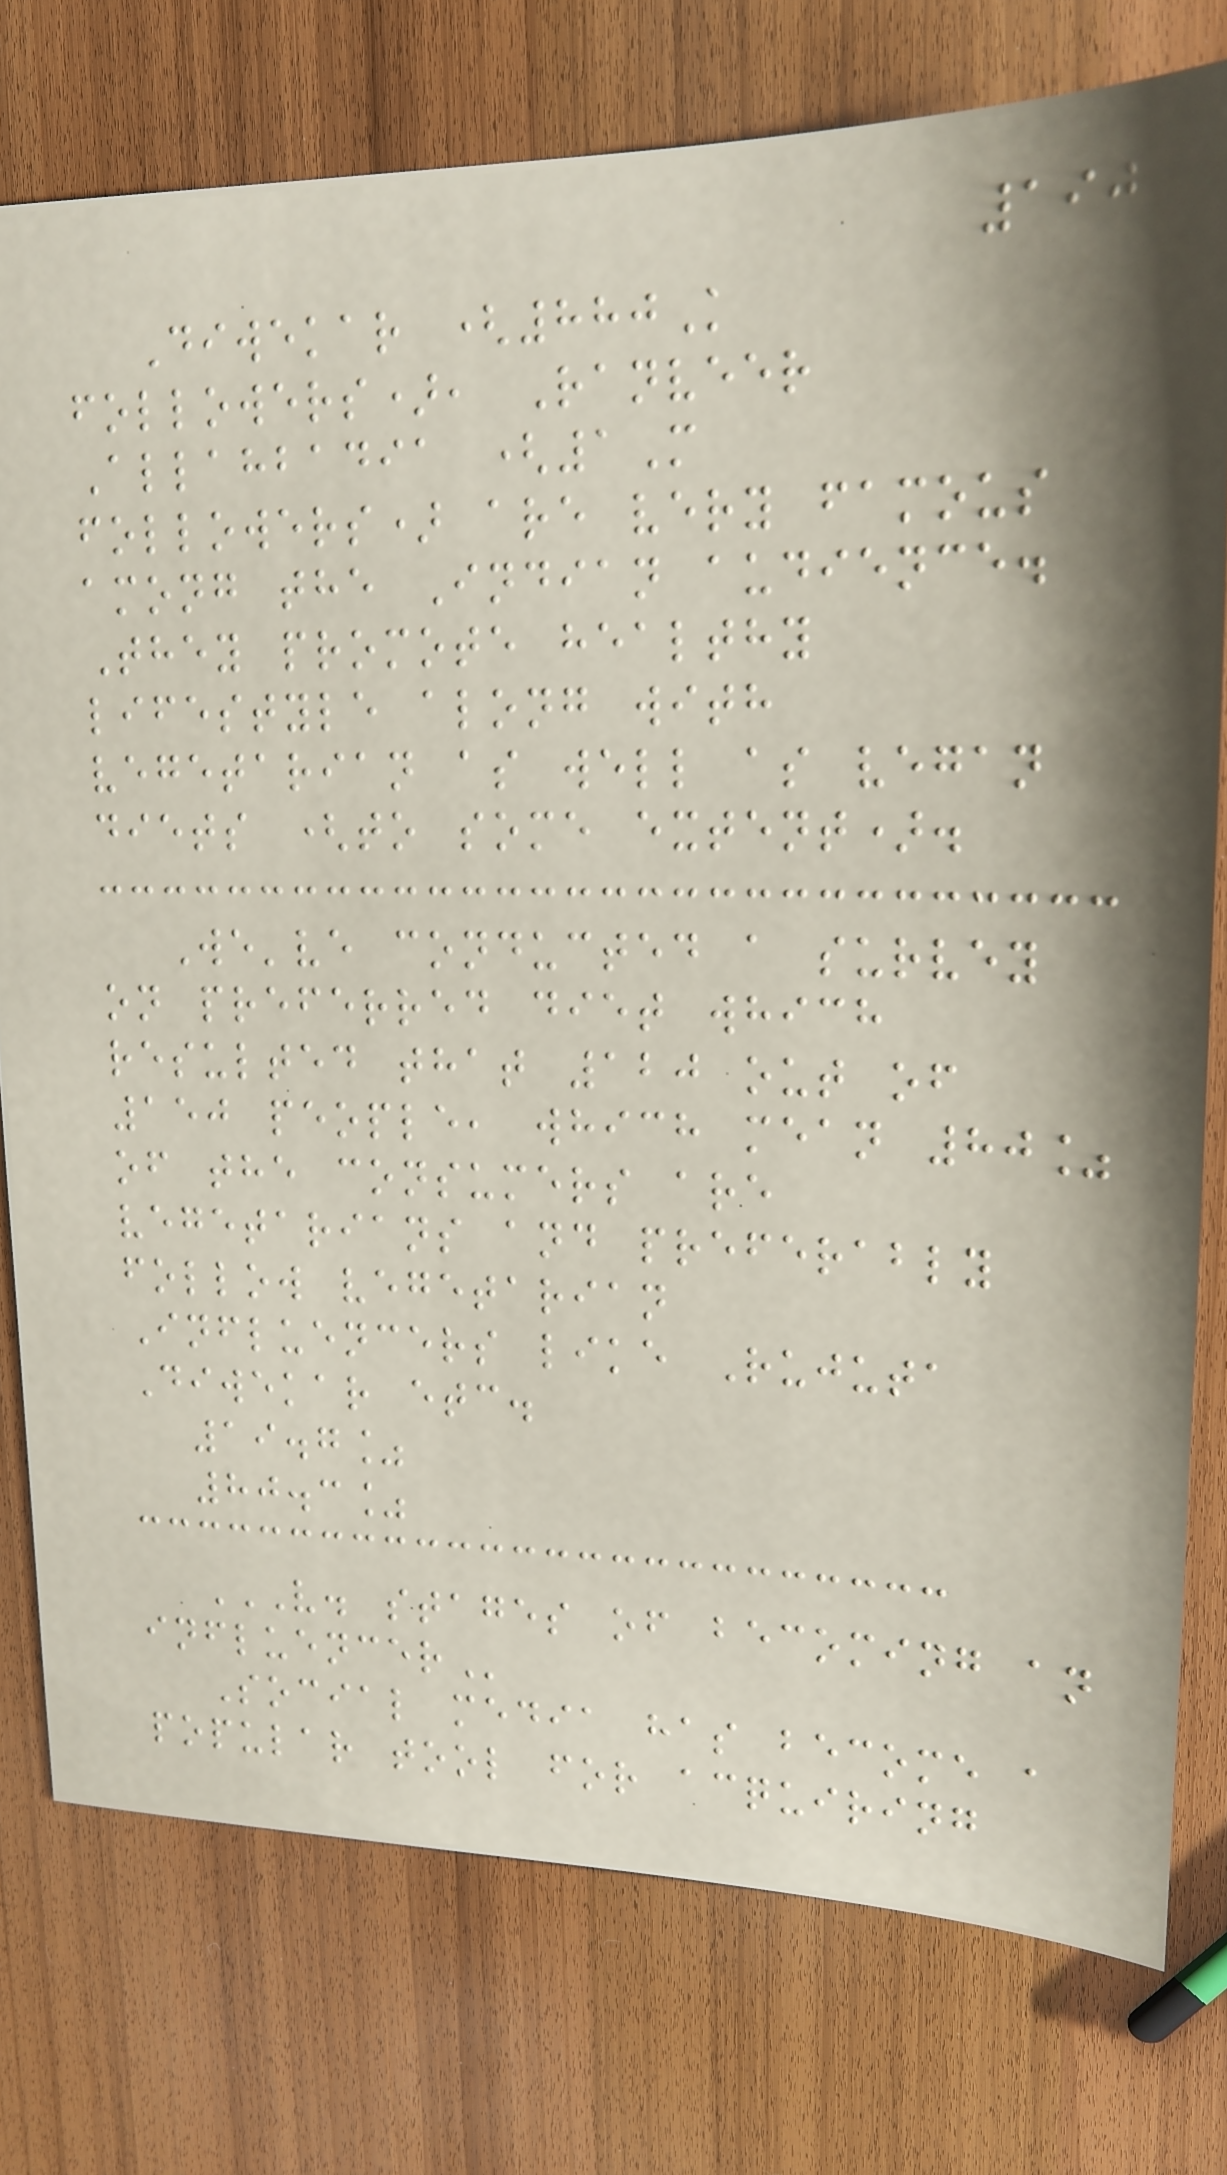190
Diwekar (880K
followers), Ranveer
Allahbadia (1M
followers) are very famous
among the Indian audience.
They promote healthy
lifestyle along with
vegetarian as well as vegan
diets (to some extent).
We've conducted a survey
on preferred diet which
resulted that 120 out of
150 people, which mean 80%
of the consumers are
vegetarians and preferably
follow vegetarian
Influencers like Rujuta
Diwekar etc.
19.7%
80.3%
V. STAGES OF BECOMING AN
INFLUENCER
Social media has become a
popular tool for acquiring
